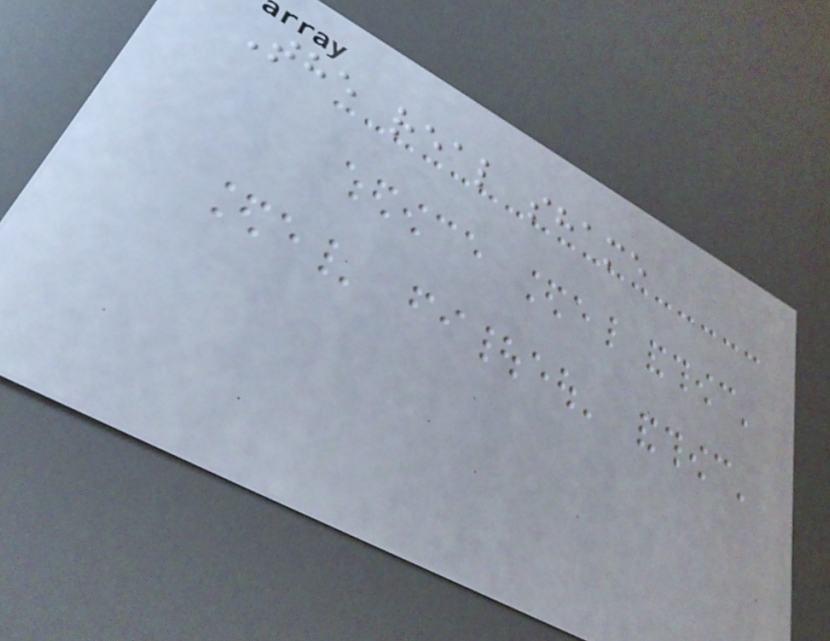The real shame
